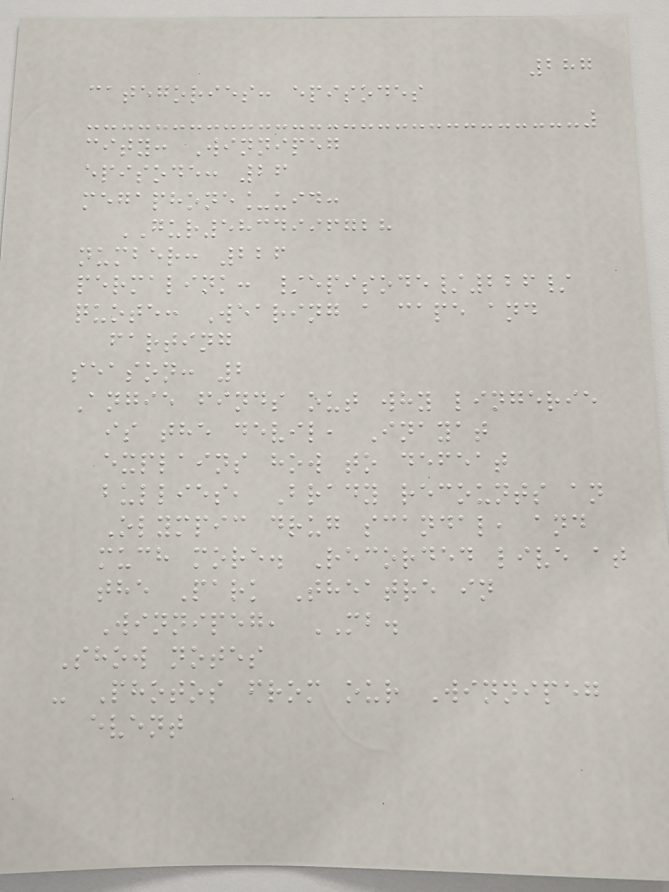287
categories: episodes
city: Winnipeg
episode: 26
megaphone_uid:
GUR5834996728
number: 226
permalink: /episode/226/
quote: Wearing a cape and
farting
season: 2
Angie finds out why lingerie
is the devil, Inayat
explains how to defeat
bullies, Brady recounts an
Olympic drug scandal, and
much more. Recorded live at
the Park Theatre in
Winnipeg, MB.
Show notes
- Photos from our Winnipeg
event
